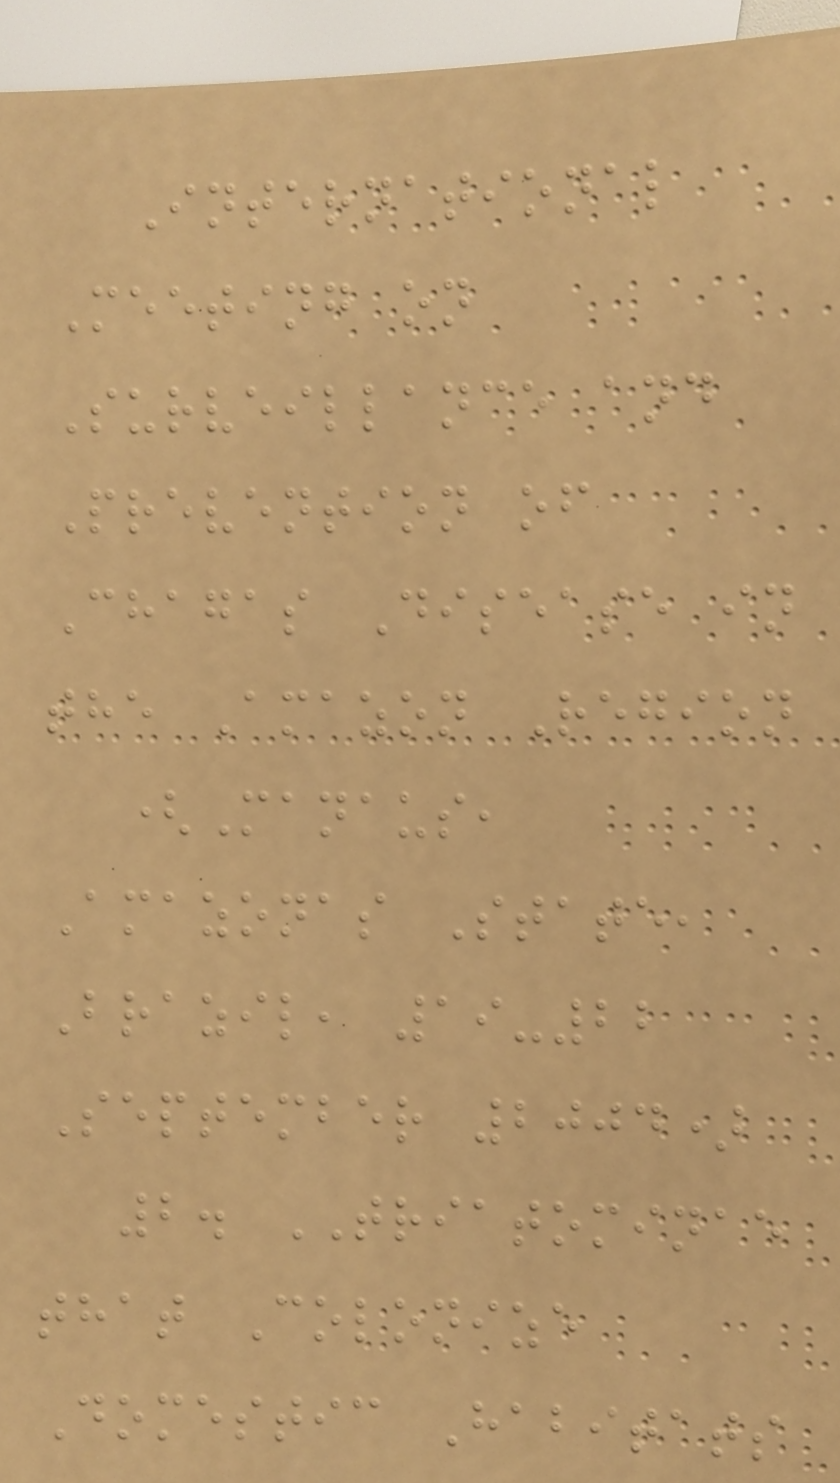International
Meeting on
Surveillance and
Prevention of
Chagas Disease in
the Amazon Region
(Manaus,
Amazonas State,
Brazil, 19-22
September 2004)
2. TRIATOMINAE
that Colonize
Domestic Habitats
